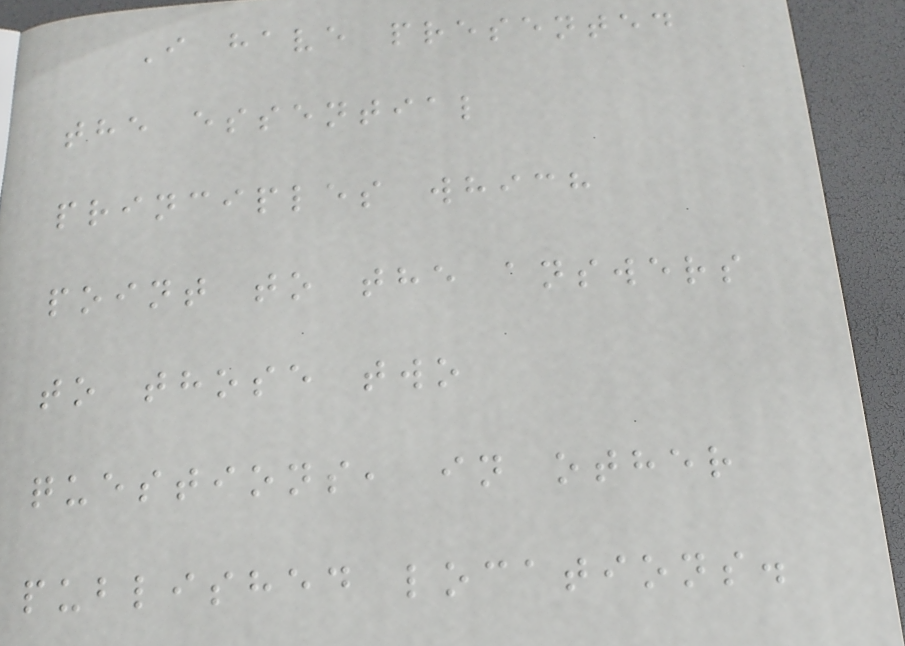I have presented
the essential
principles which
point to the answers
to those two
questions, in other
published locations.
